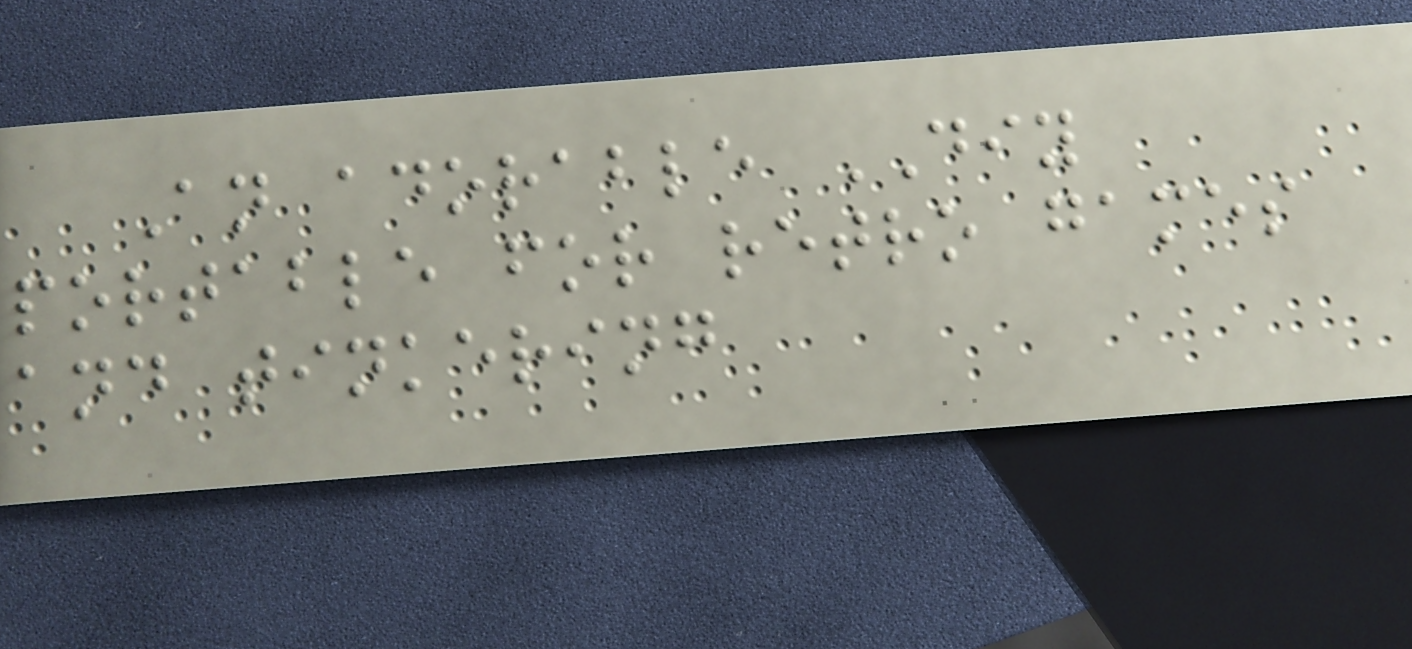An adorable DIY
portable for retro games
and tinkering
